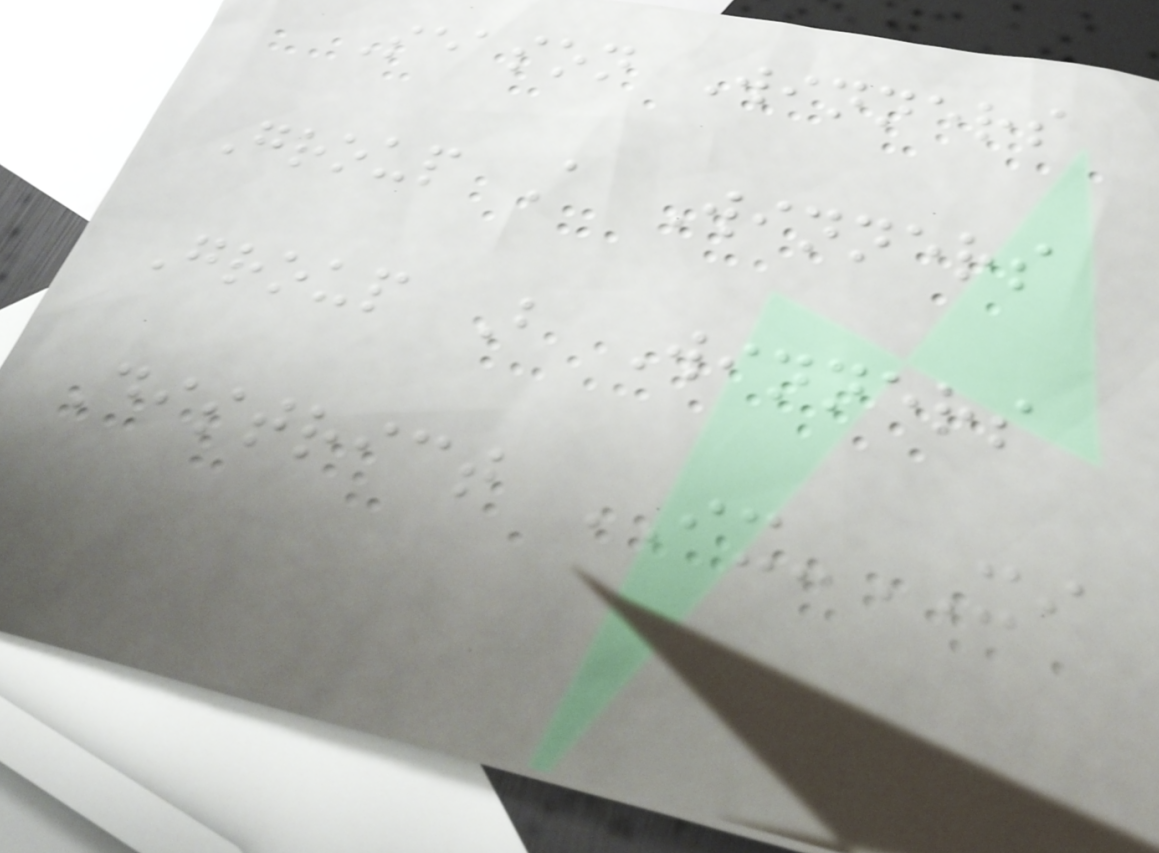Season Winners
Group A Winners
Group B Winners
District IX-XI
